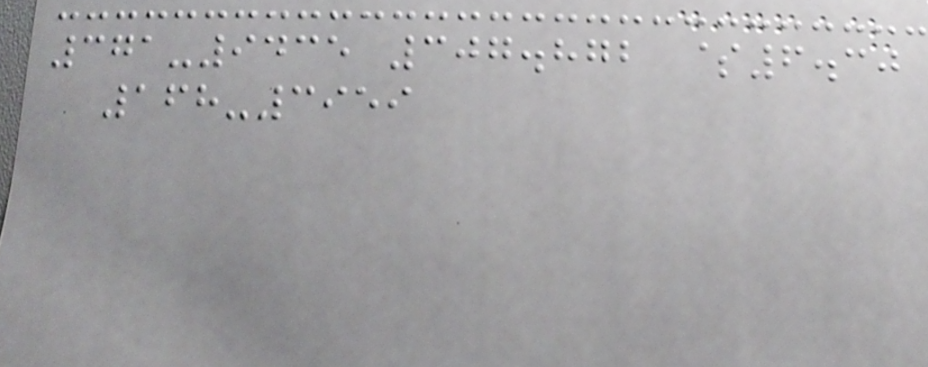371-9435 307.872 $6.30
168-3959
